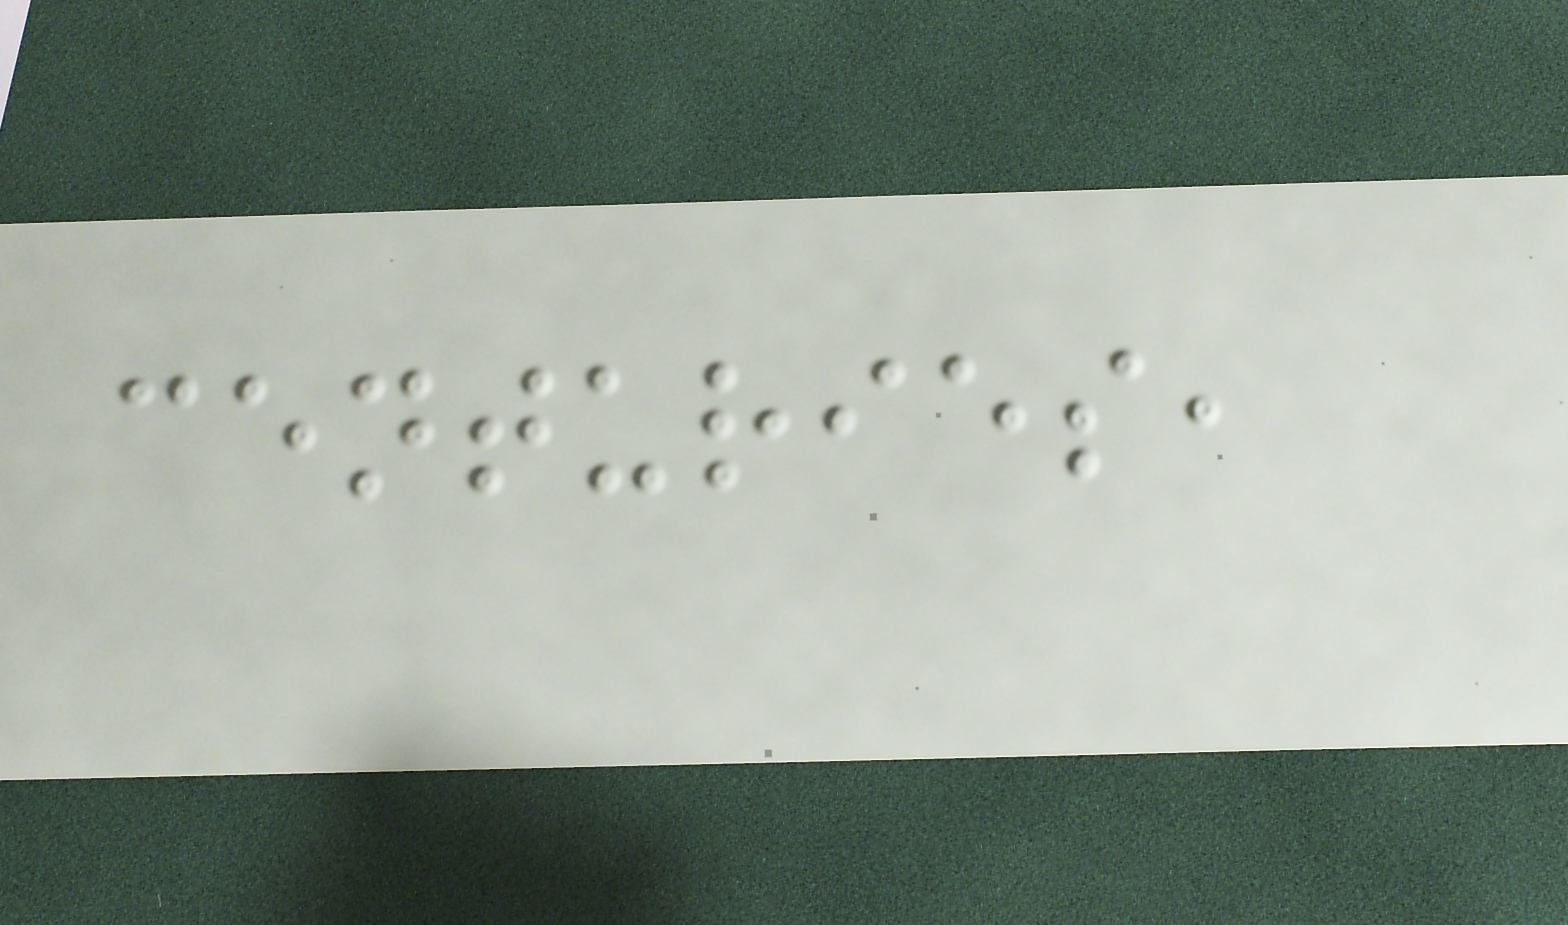centuries,
